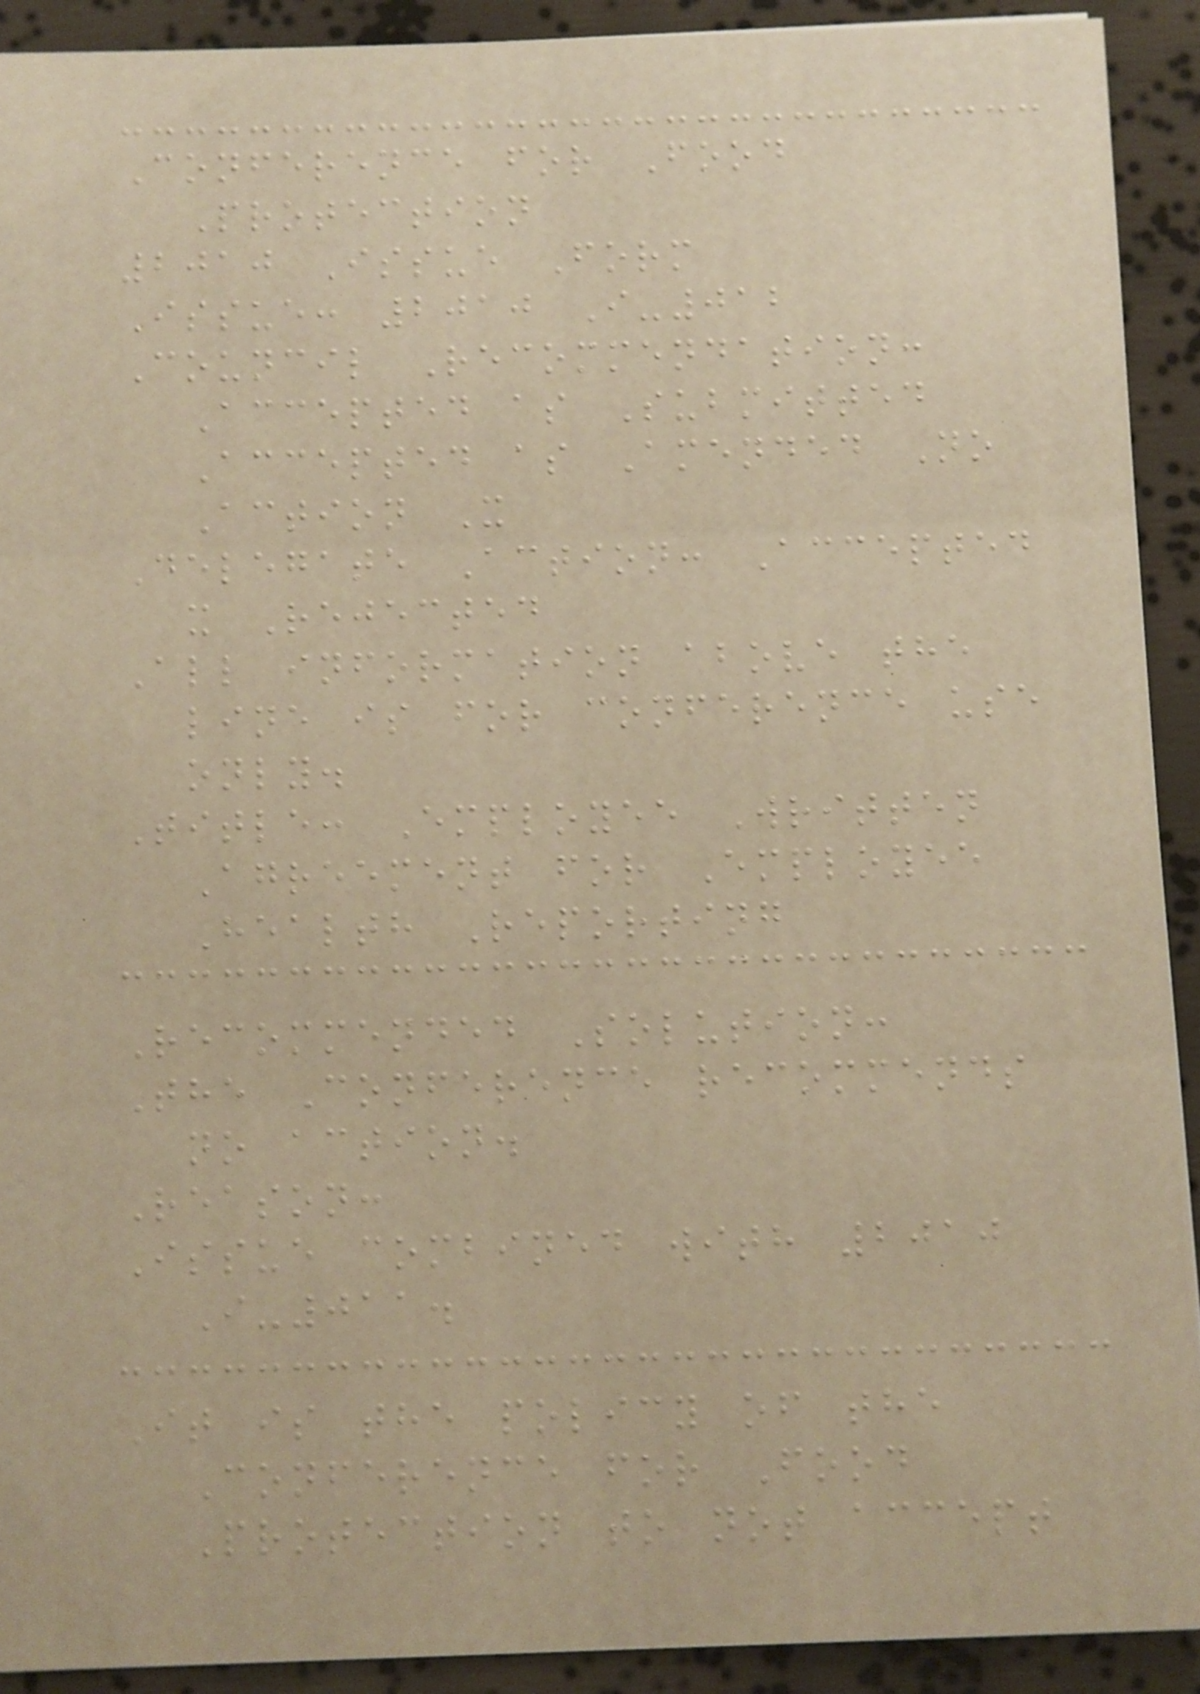Conference for Food
Protection
2010 Issue Form
Issue: 2010 I-012
Council Recommendation:
Accepted as Submitted
Accepted as Amended No
Action X
Delegate Action: Accepted
x Rejected
All information above the
line is for conference use
only.
Title: Employee Written
Agreement for Employee
Health Reporting
Recommended Solution:
The Conference recommends
no action.
Reason:
Issue combined with 2010
I-011.
It is the policy of the
Conference for Food
Protection to not accept
